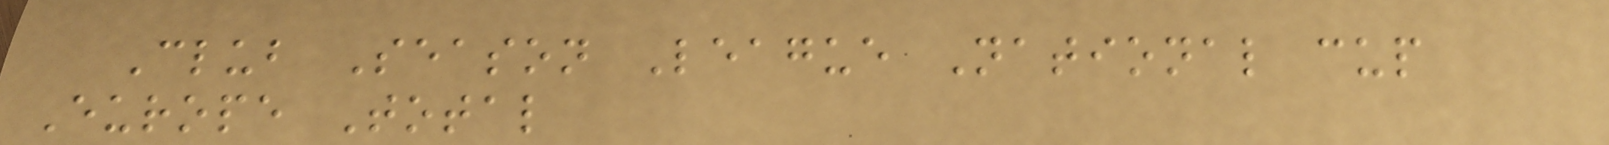Club Season League National cup
Europe Total
